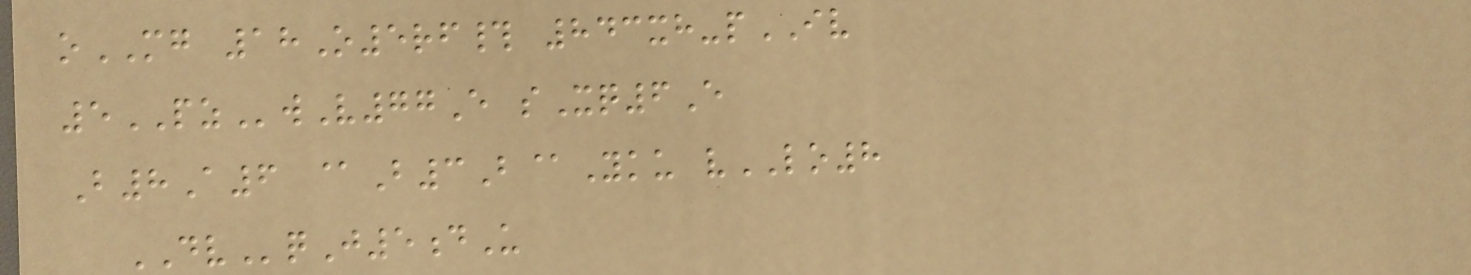oMG 18O5rf# 843xh-pIV
5PZwV77E sXq6E
B8A6 @B3B@Yku vLO8
DVqJ5dU
